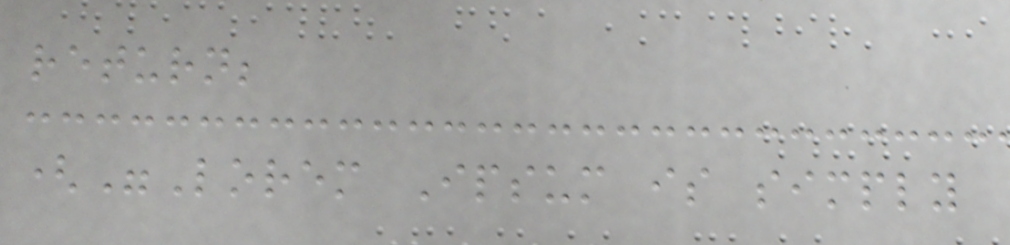return;
("Lorem Ipsum is simply
